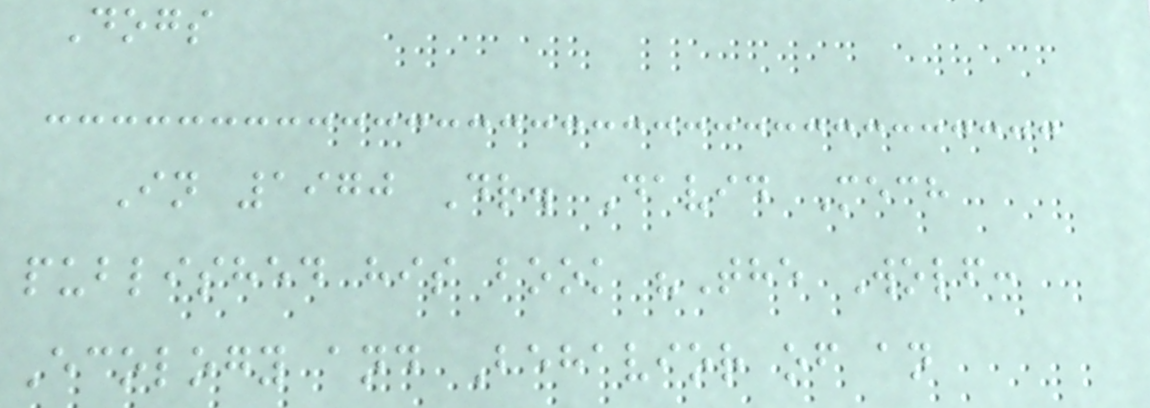Dogs
In 1970 Dr. David Mech
published his book "The Wolf:
Ecology and Behavior of an
